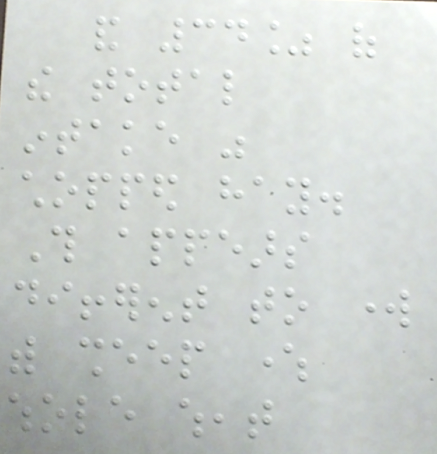and 34% of
the total
intake was
chopped hay.
This appears
different to work
with sheep where
whole wheat
